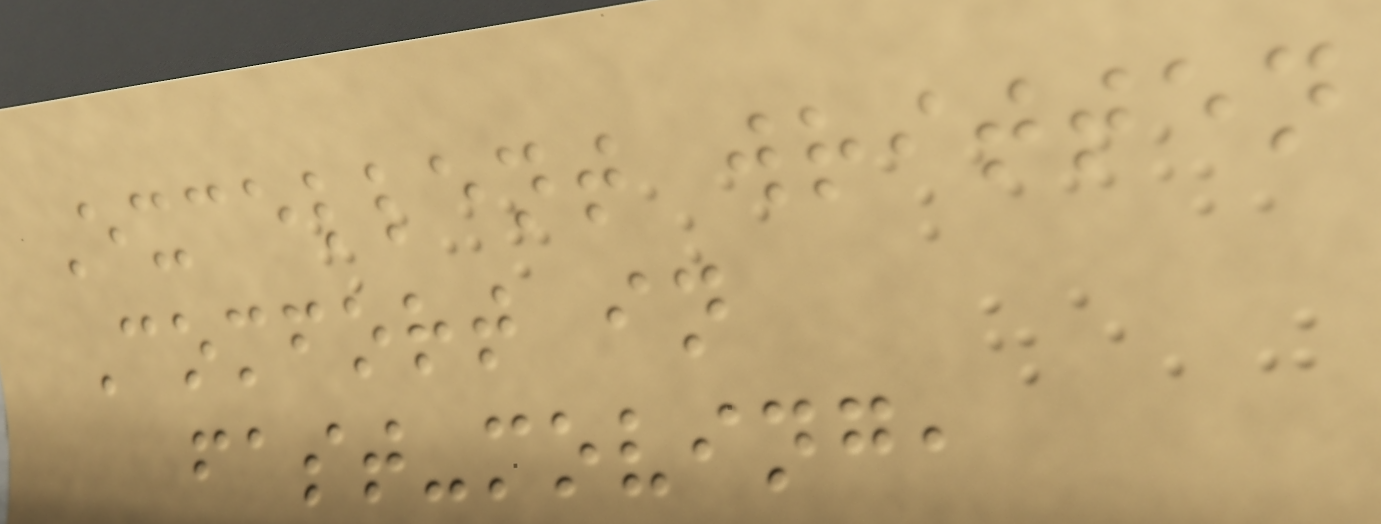Excellent written
Comfort in
fast-moving,
